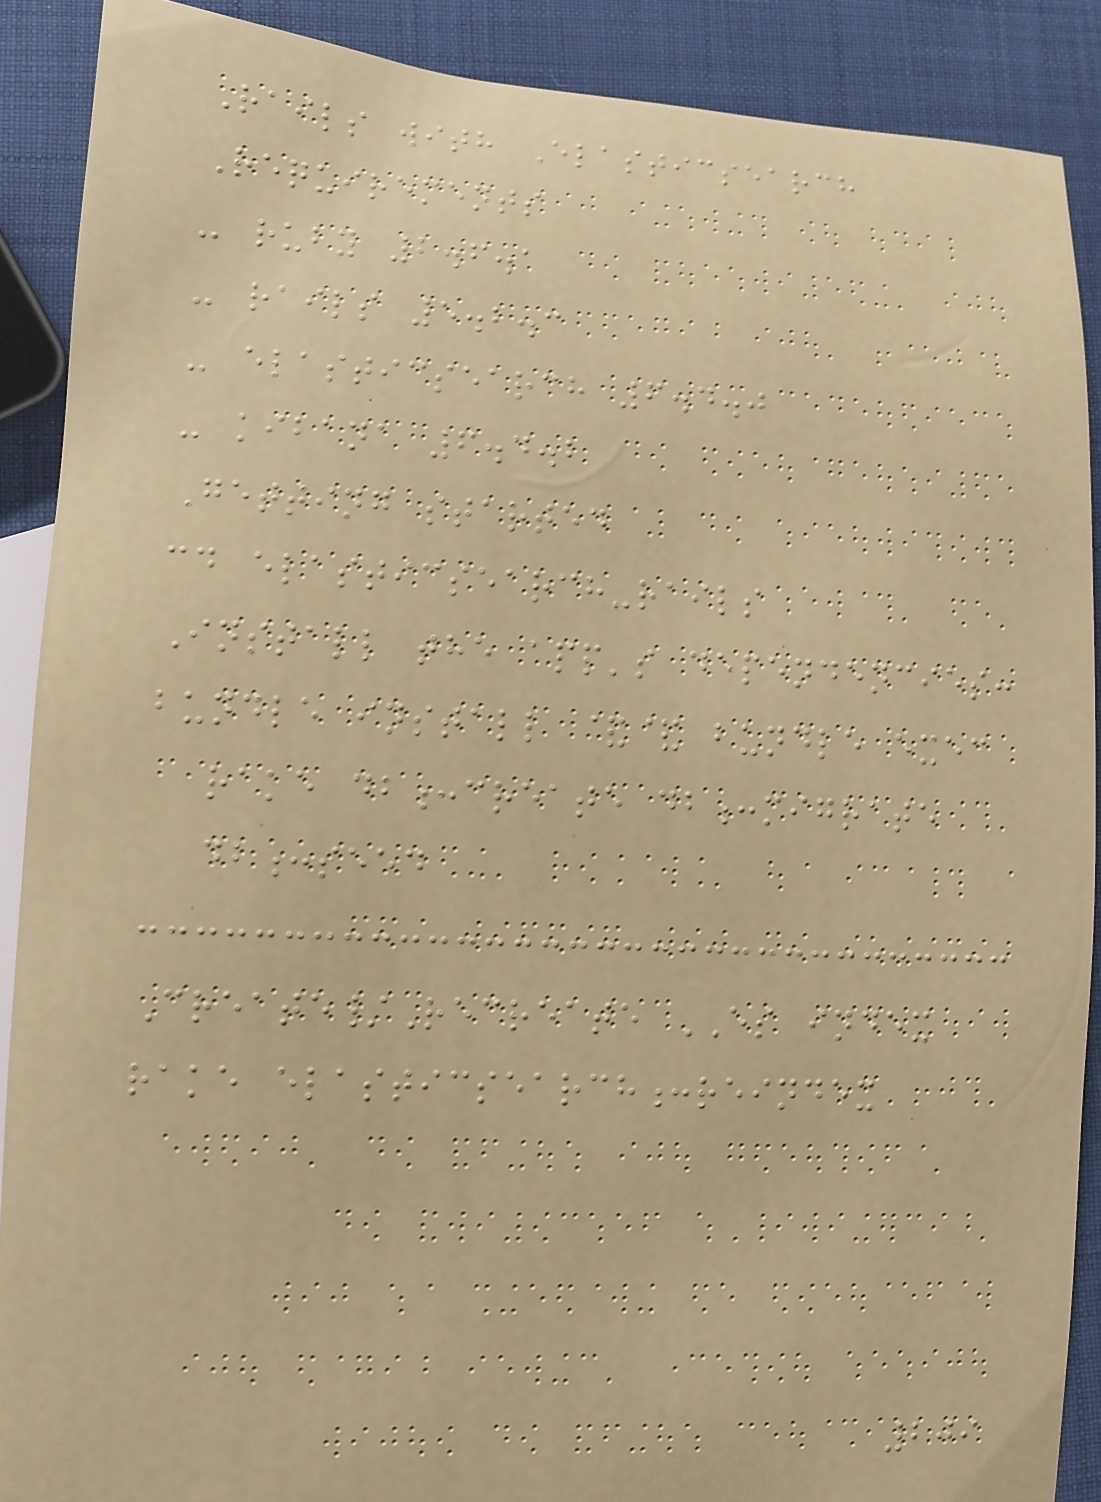Rails with Elasticsearch
Requirements
- ruby 2.6.1
- rails 5.2.3
- elasticsearch 6.4.0
- kibana 6.4.2
Getting started
cd elasticsearch-rails
Install the app's dependencies:
bundle install && bundle exec
rake db:create db:migrate
db:seed
Create/Recreate ES index
rake elasticsearch:reindex
209
